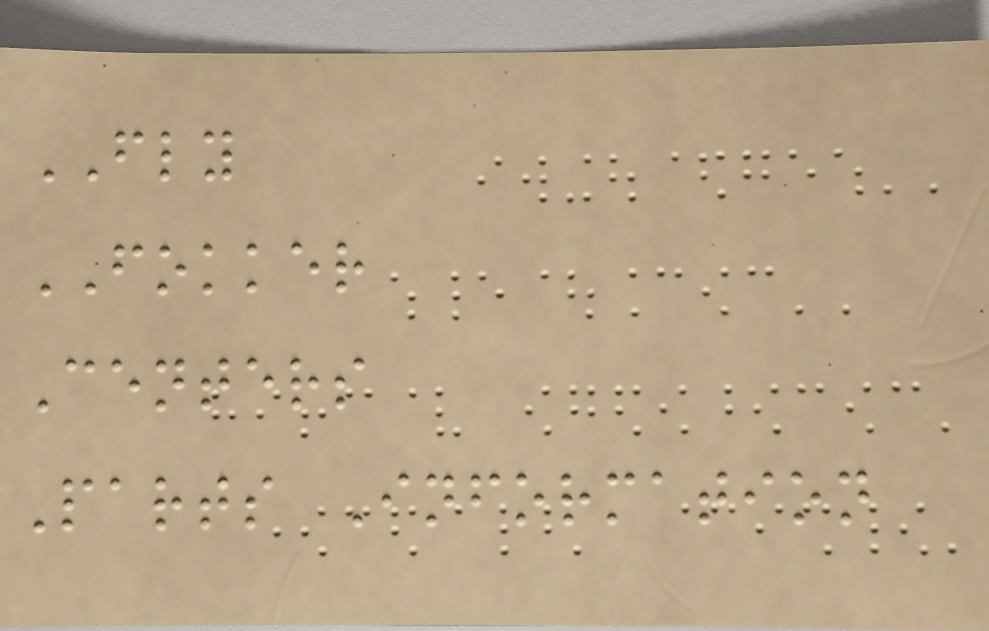FLY
FOKKER
Centers
Parts Information
